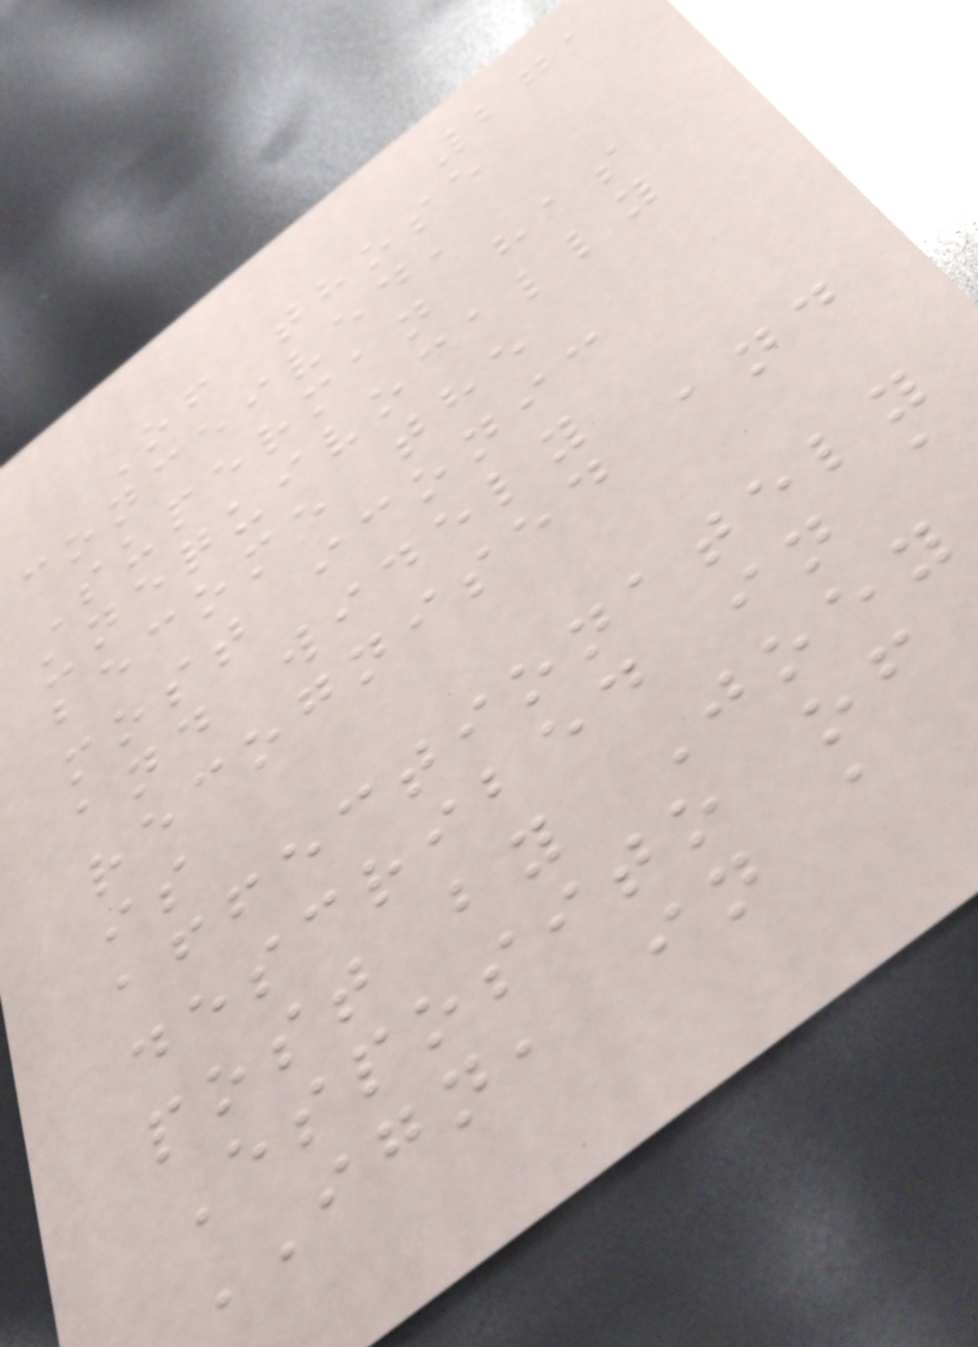271
Of those
conceived,
Superman has
unequivocally
become the
most iconic
and widely
recognised and
is
affectionately
described in a
post by Joey
Esposito of
IGN, in a
